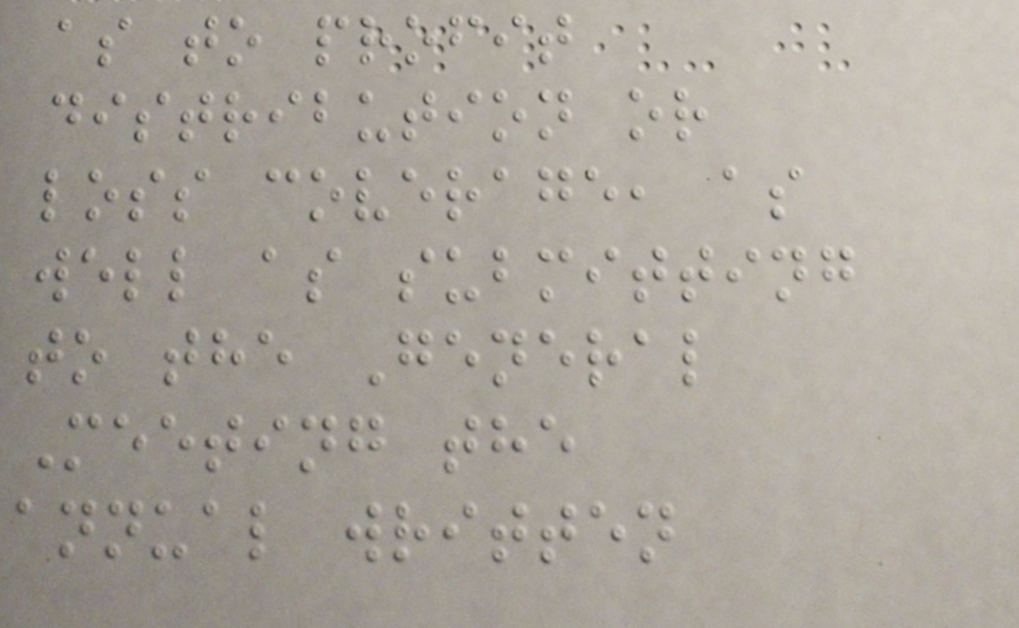as to profit
distribution or
loss coverage, as
well as submitting
to the General
Meeting the
annual written
